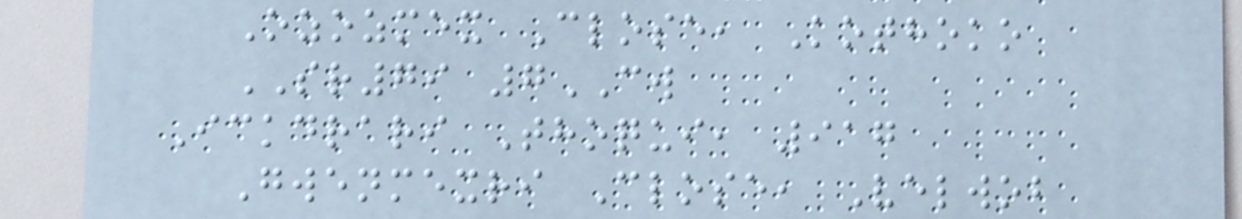Ozozmex Close, Kothoko
SR79 7CW
Ickdrari Thoqui, 917
Gwenmexri Close, Velwob
